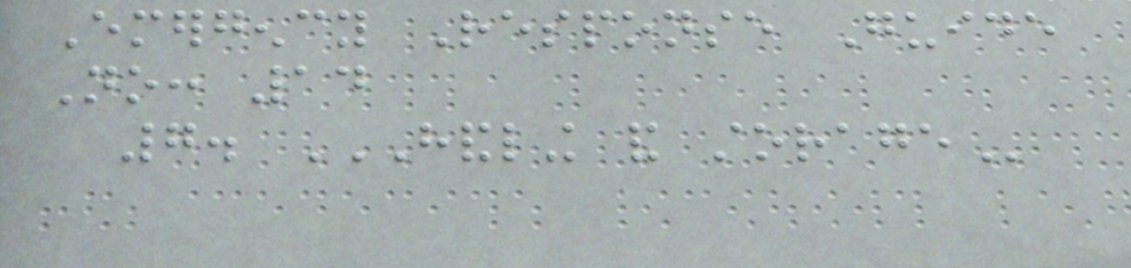Emergency Response Guide
No: 14
7. HANDLING AND STORAGE
